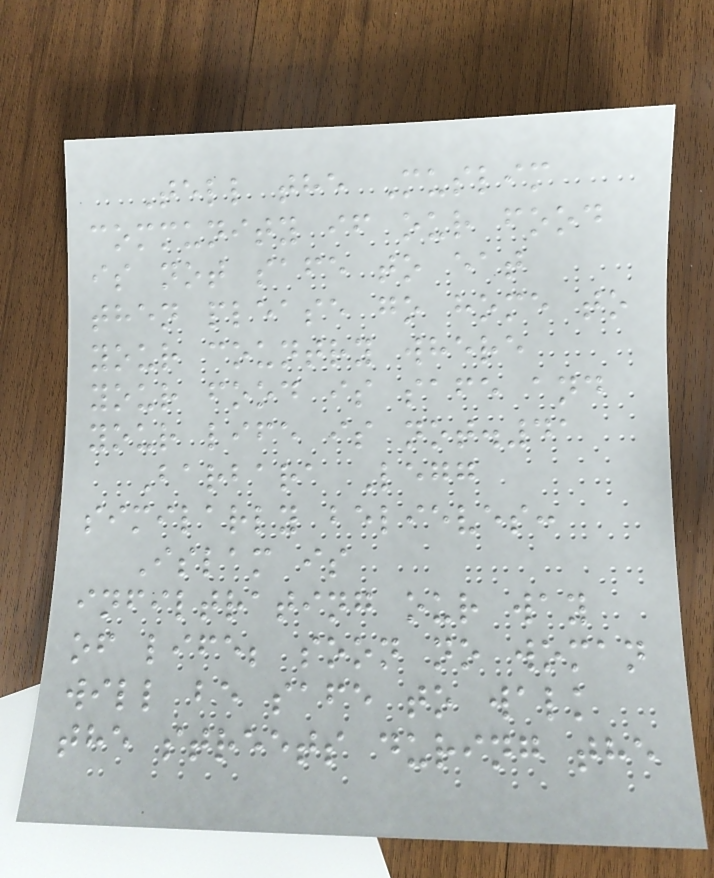Tell the Muslim
community if our food
is not safe to eat
then please go home to
your country where
your food is safe and
your life is not.41
Barbara Legg
similarly believes:
Islam is
infiltrating our way
of life; soon no woman
will be safe to walk
the streets during the
